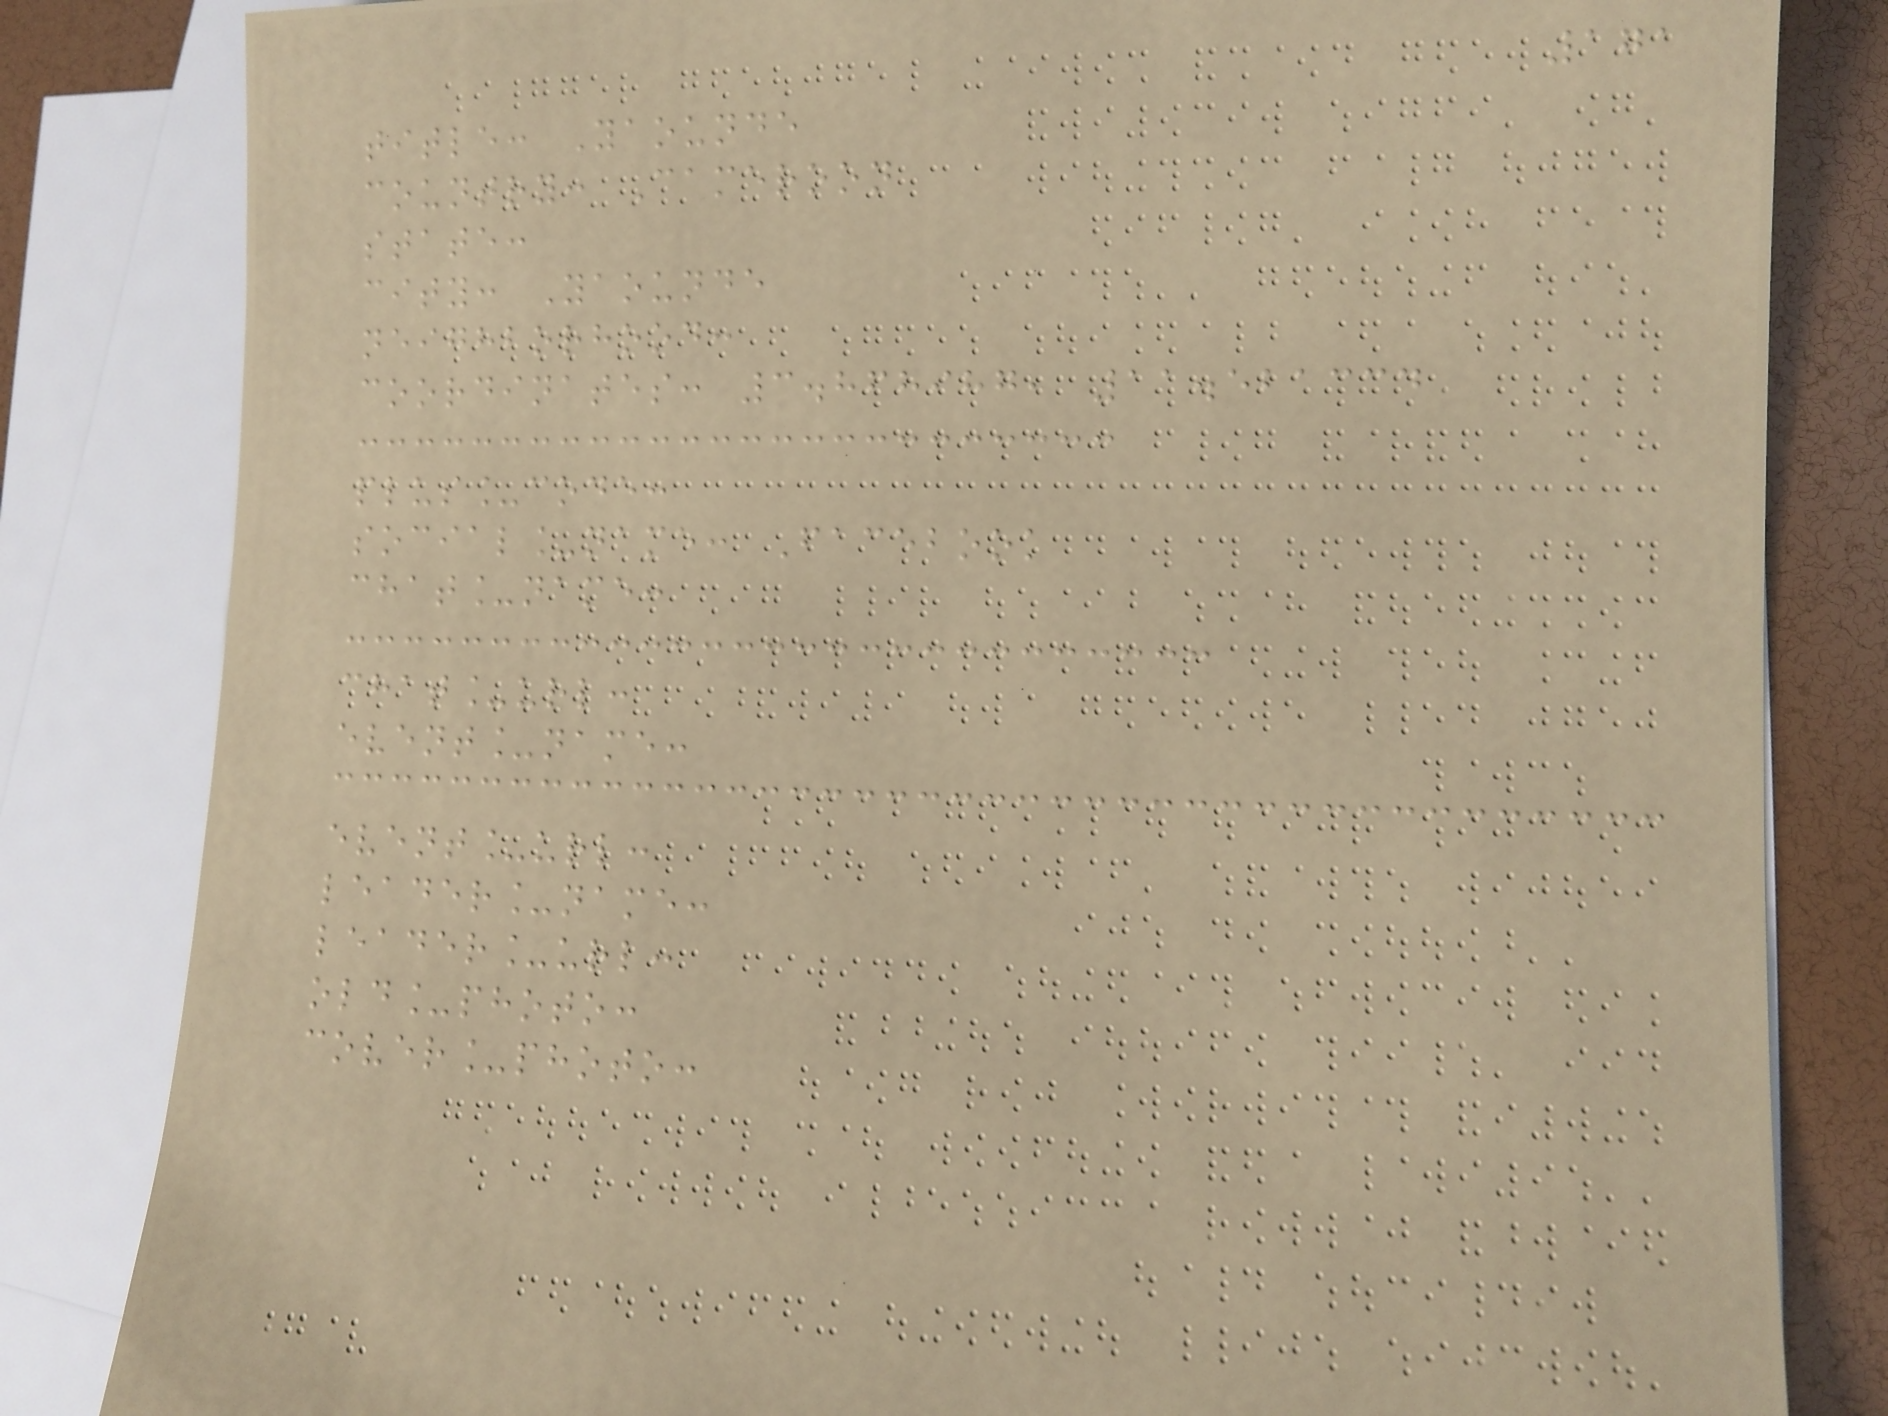171
title: Yaounde
country: Cameroon
state:
city: Yaounde
neighborhood:
coordinates: 3.868987, 11.521334
plus_code:
social_name: Facebook
chat_name:
chat_url:
event_name:
event_url:
leader_name:
leader_url:
old_photo:
cover_photo:
